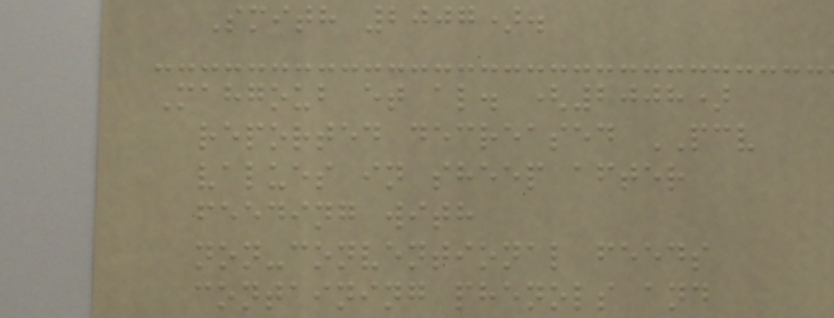Smith 2007).
Mahgoub et al. (2008)
reported decreased PCV
values in sheep after
feeding with
non-conventional feeds
containing phenols and
